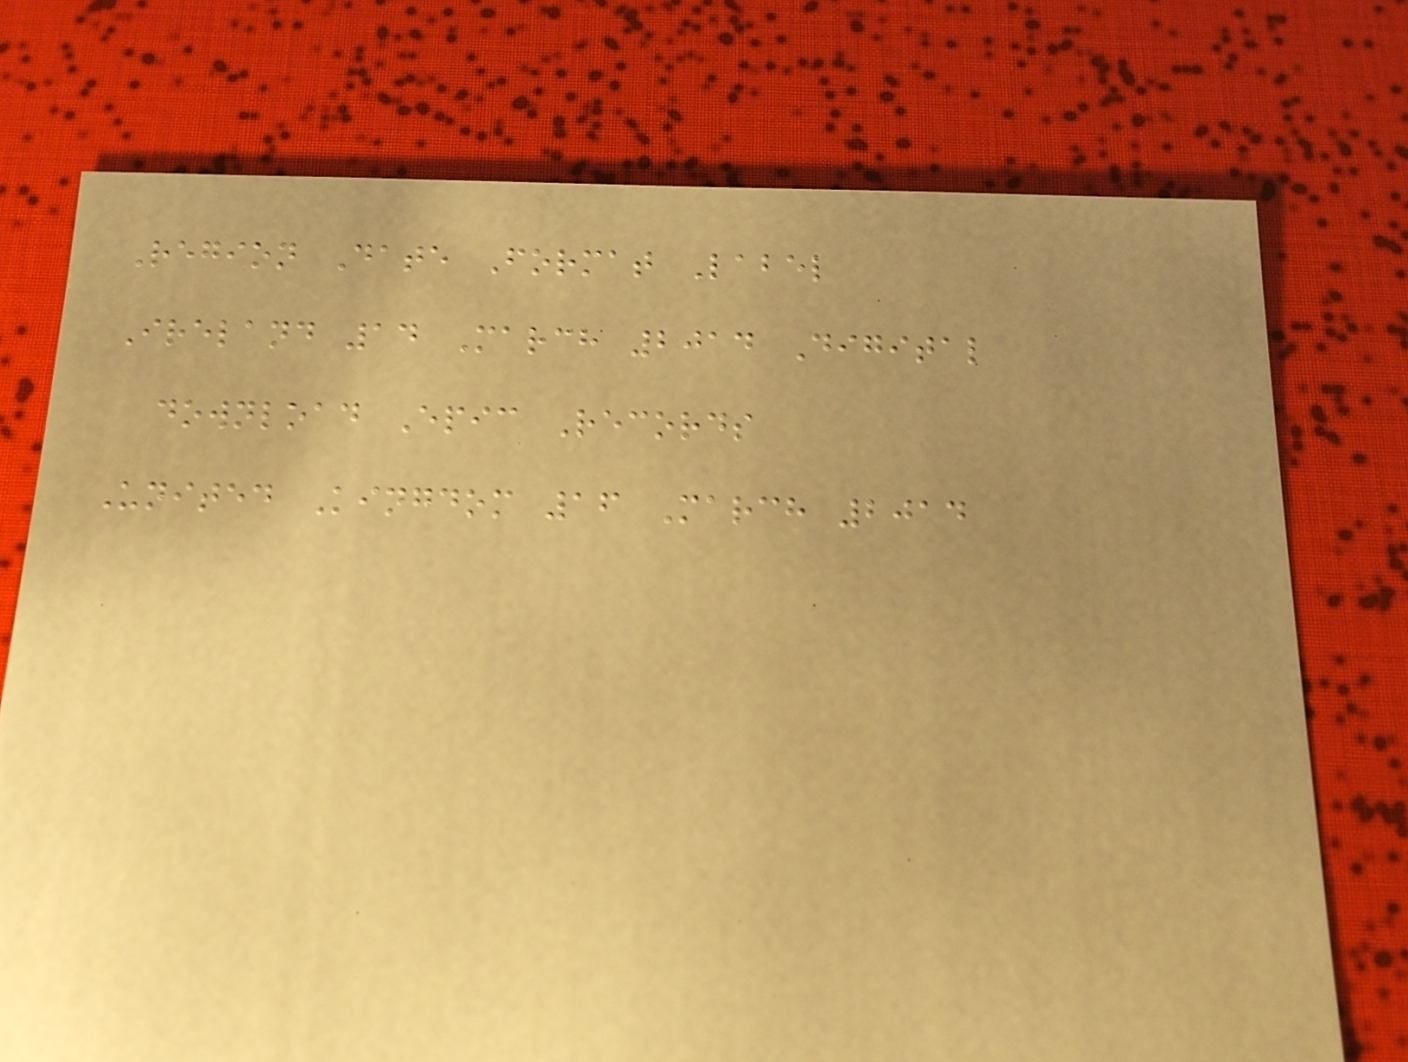Region Date Format Label
Ireland 14 March 2014 Digital
download Epic Records
United Kingdom 16 March 2014
